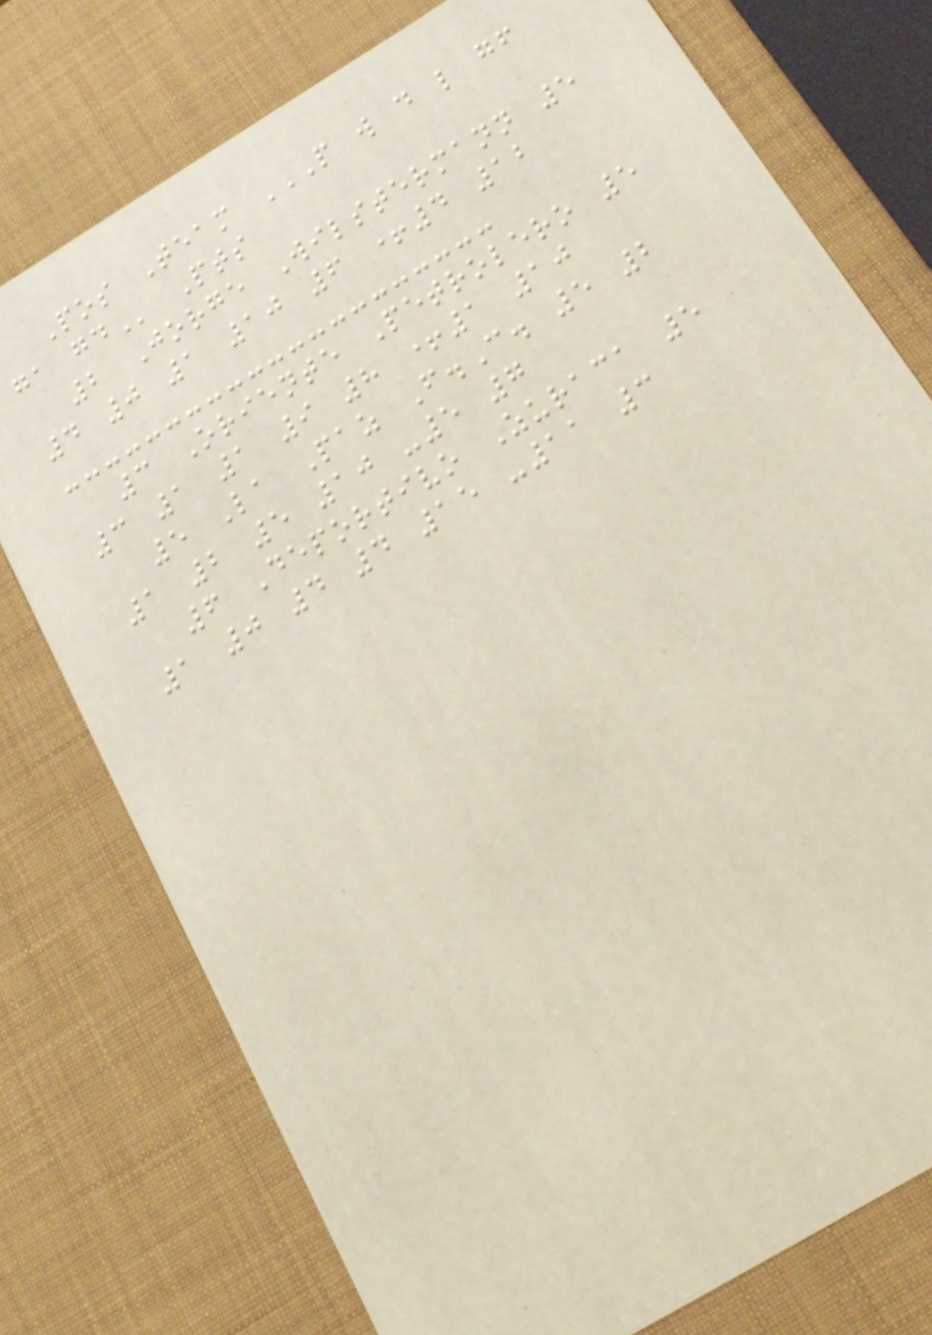Pos Team P W D L GF
GA GD Pts
2 Jorge Wilstermann 5
4 0 1 10 6 +4 12
3 Oriente Petrolero 5
3 1 1 9 8 +1 10
5 La Paz F.C. 5 2
1 2 5 10 -5 7
6 Deportivo Zuraca 5
1 0 4 4 15 -11 3
